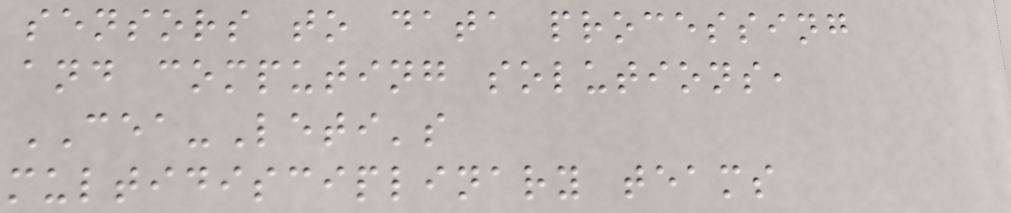sensors to data processing
and computing solutions,
CEA-Leti's
multidisciplinary teams
